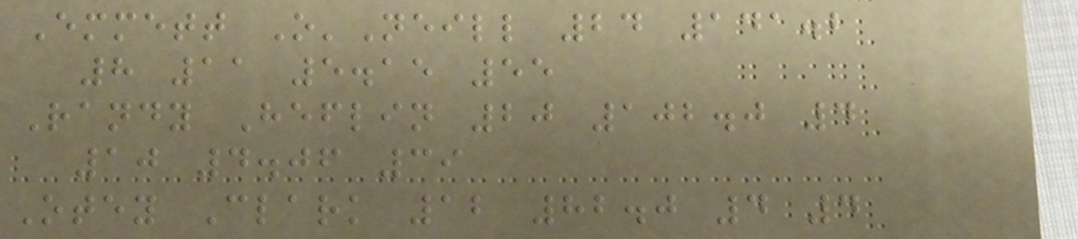Emmett O'Neill 24 141.2
8 11 5.15 55
Randy Heflin 20 102.0 4
10 4.06 39
Otey Clark 12 82.0 4 4
